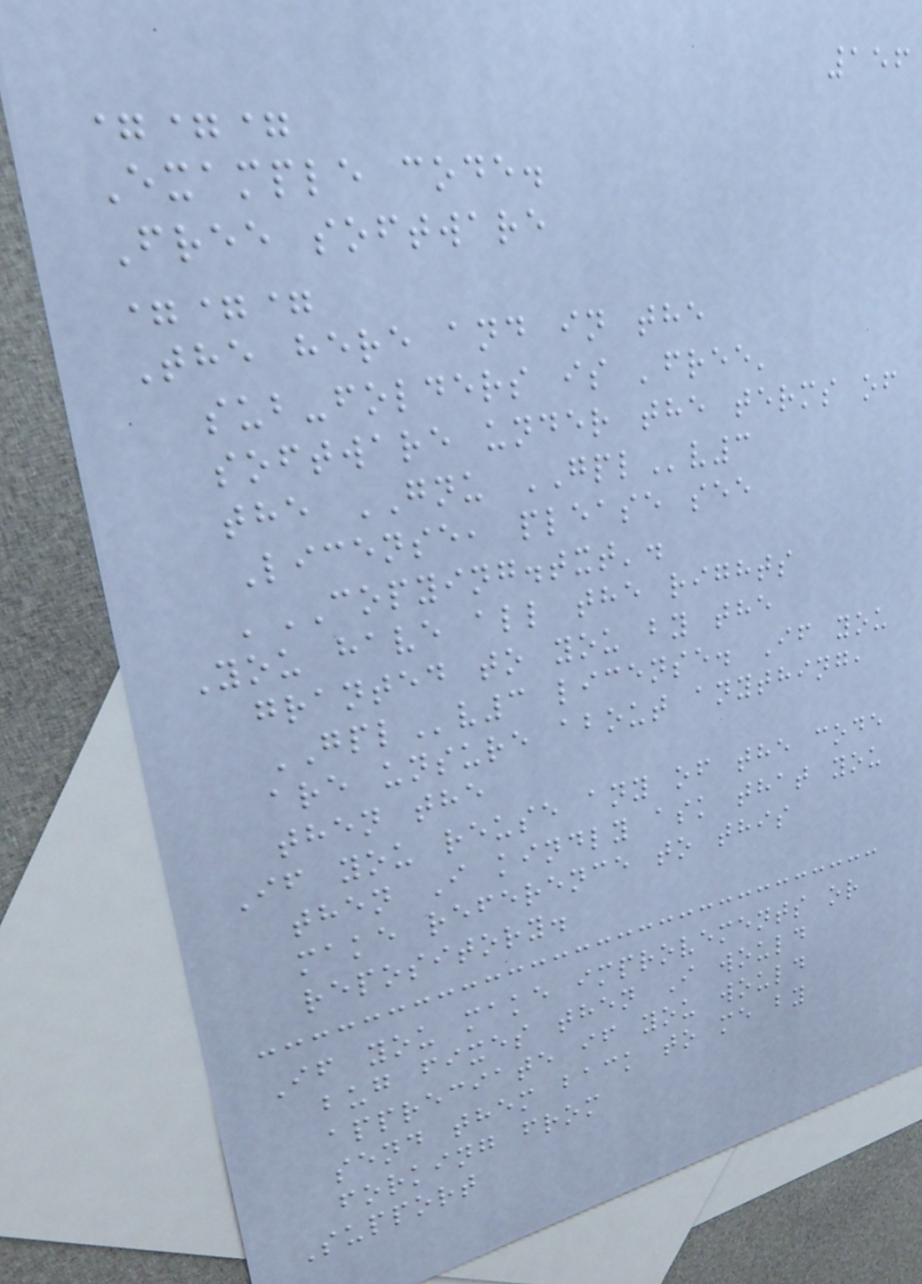156
===
Example code.
Free software
===
The here and in the
sub-folders is 'free'
software under the terms of
the GNU GPLv3
License, please see
'COPYING.txt'.
You have all the rights
granted to you by the
GPLv3 license. If you
are unsure about anything,
then the
If you reuse any of the code
then I kindly ask that you
make reference to this
repository.
If you make improvements or
bug fixes then I would
appreciate if you would
send them back to me by
forking from
Support
